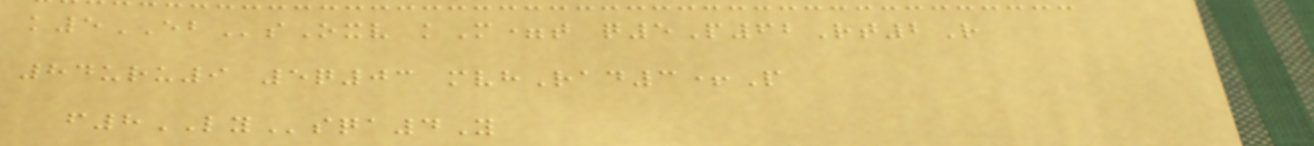k5EBsOxv kM=t q5P62Rt2R
84uru9 5q03 mvhRad3+P
f8LYsqa4Y
